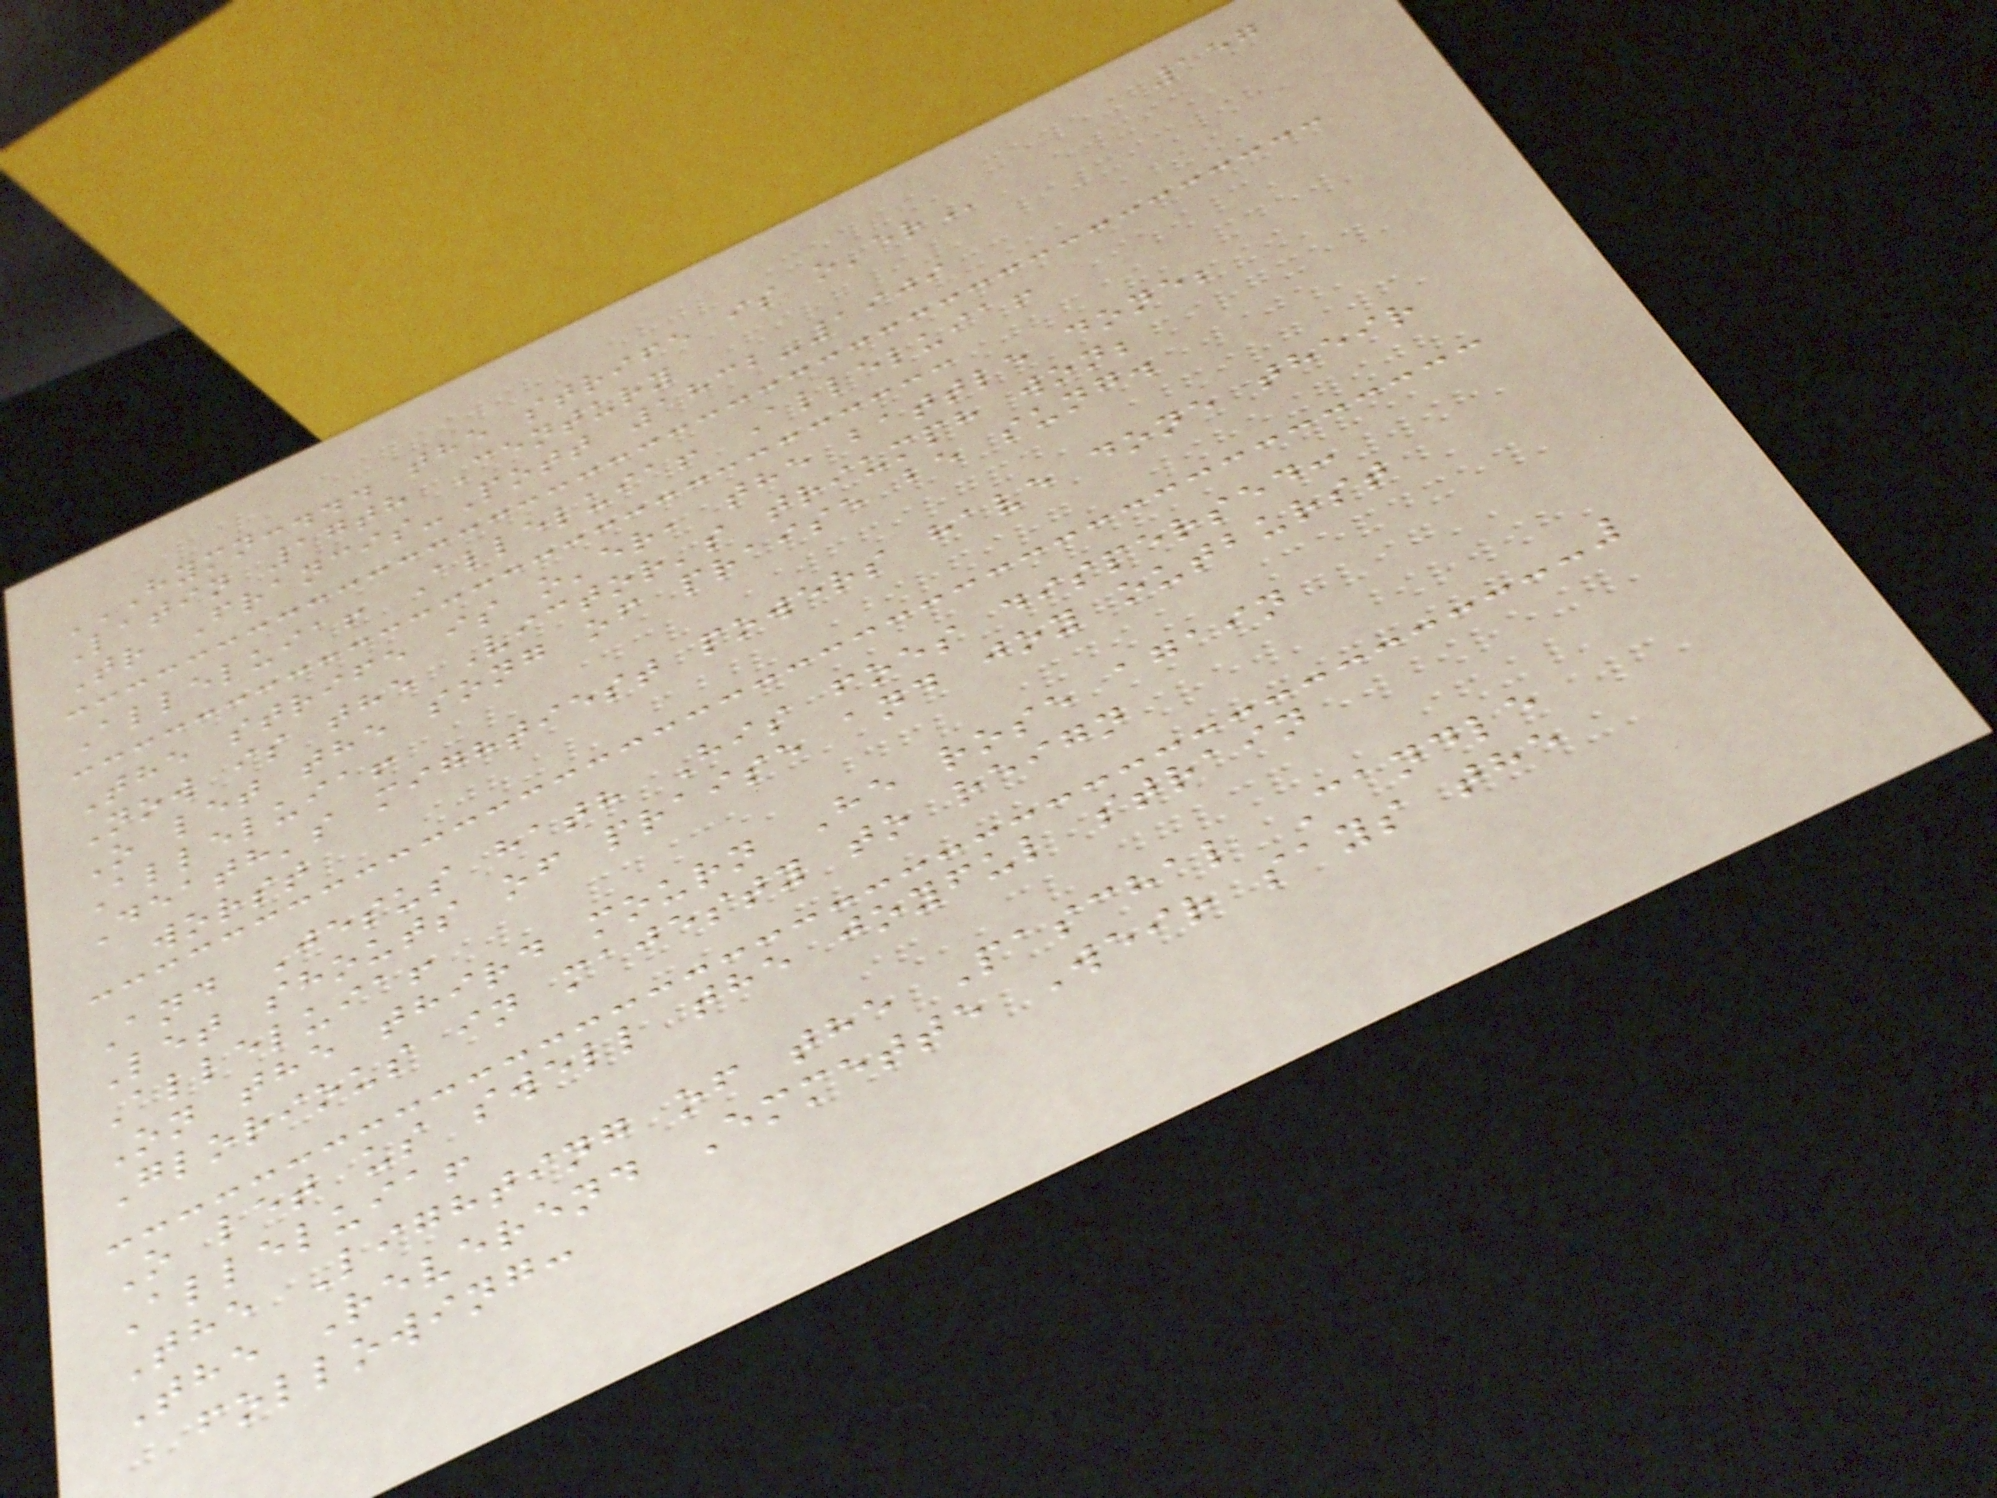157
HYMN:... THE STRIFE IS O'ER
Latin 17th Century
Tr Francis-Pott 1832-1909
Alleluia! Alleluia! Alleluia!
The strife is o'er, the battle done;
Now is the Victor's triumph won;
O let the song of praise be sung.
Alleluia!
Death's mightiest powers have done their
worst
And Jesus hath His foes dispersed:
Let shouts of praise and joy outburst
Alleluia!
On the third mourn He rose again
Glorious in majesty to reign
O let us swell the joyful strain
Alleluia!
The Lighting of the Paschal Candle
The Reverend Emmette Weir says the
following:
